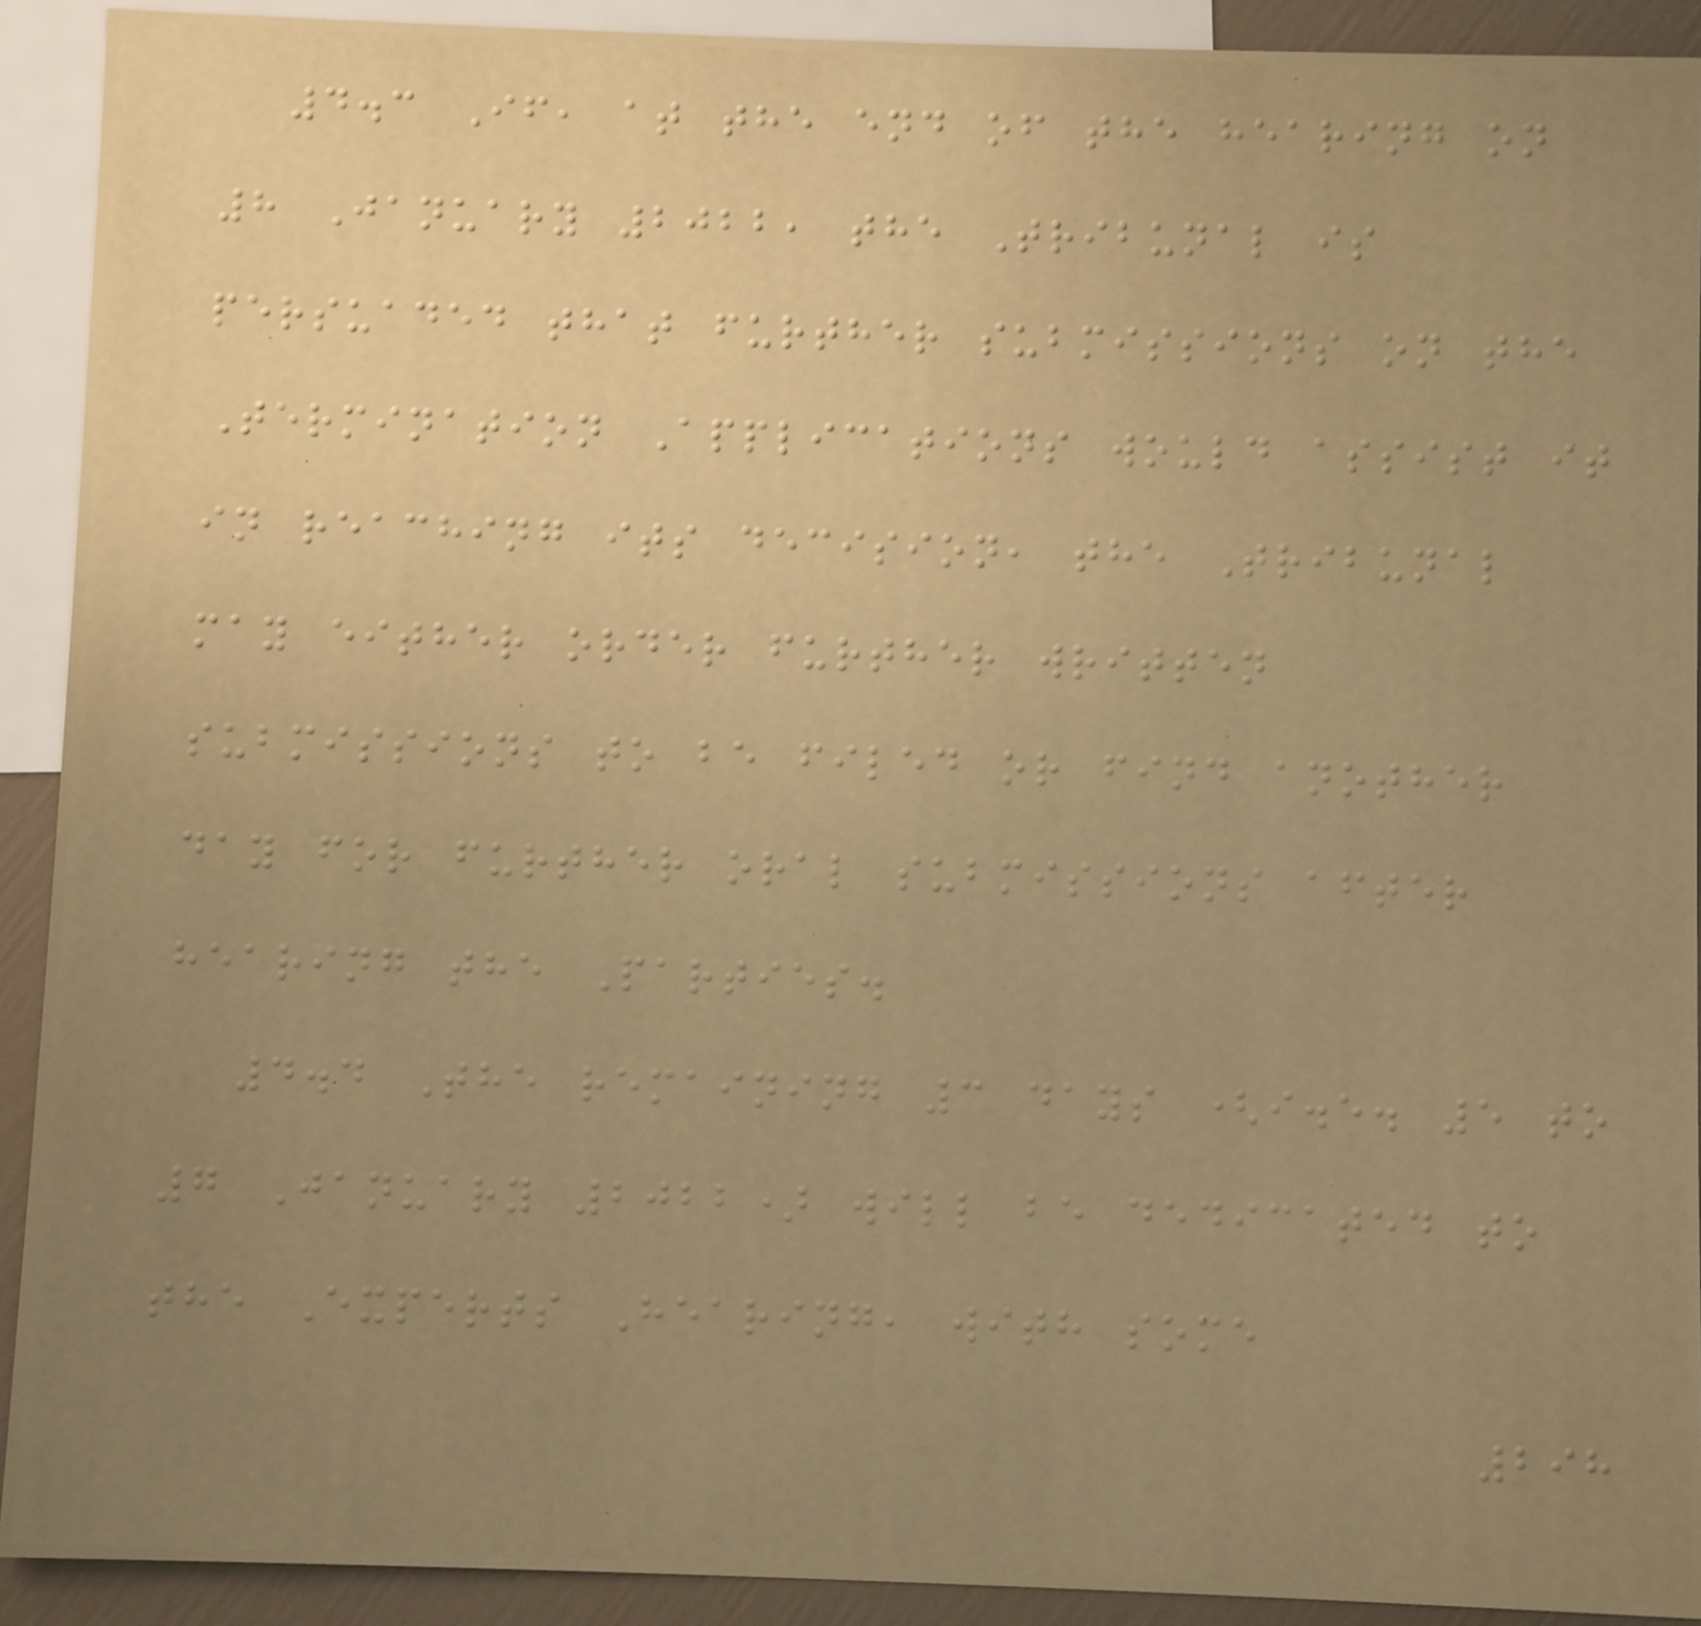4.3 If, at the end of the hearing on
8 January 2022, the Tribunal is
persuaded that further submissions on the
Termination Applications would assist it
in reaching its decision, the Tribunal
may either order further written
submissions to be filed or find another
day for further oral submissions after
hearing the Parties.
4.4 The remaining 3 days (i.e. 5 to
7 January 2022) will be dedicated to
the Experts Hearing, with some
298
